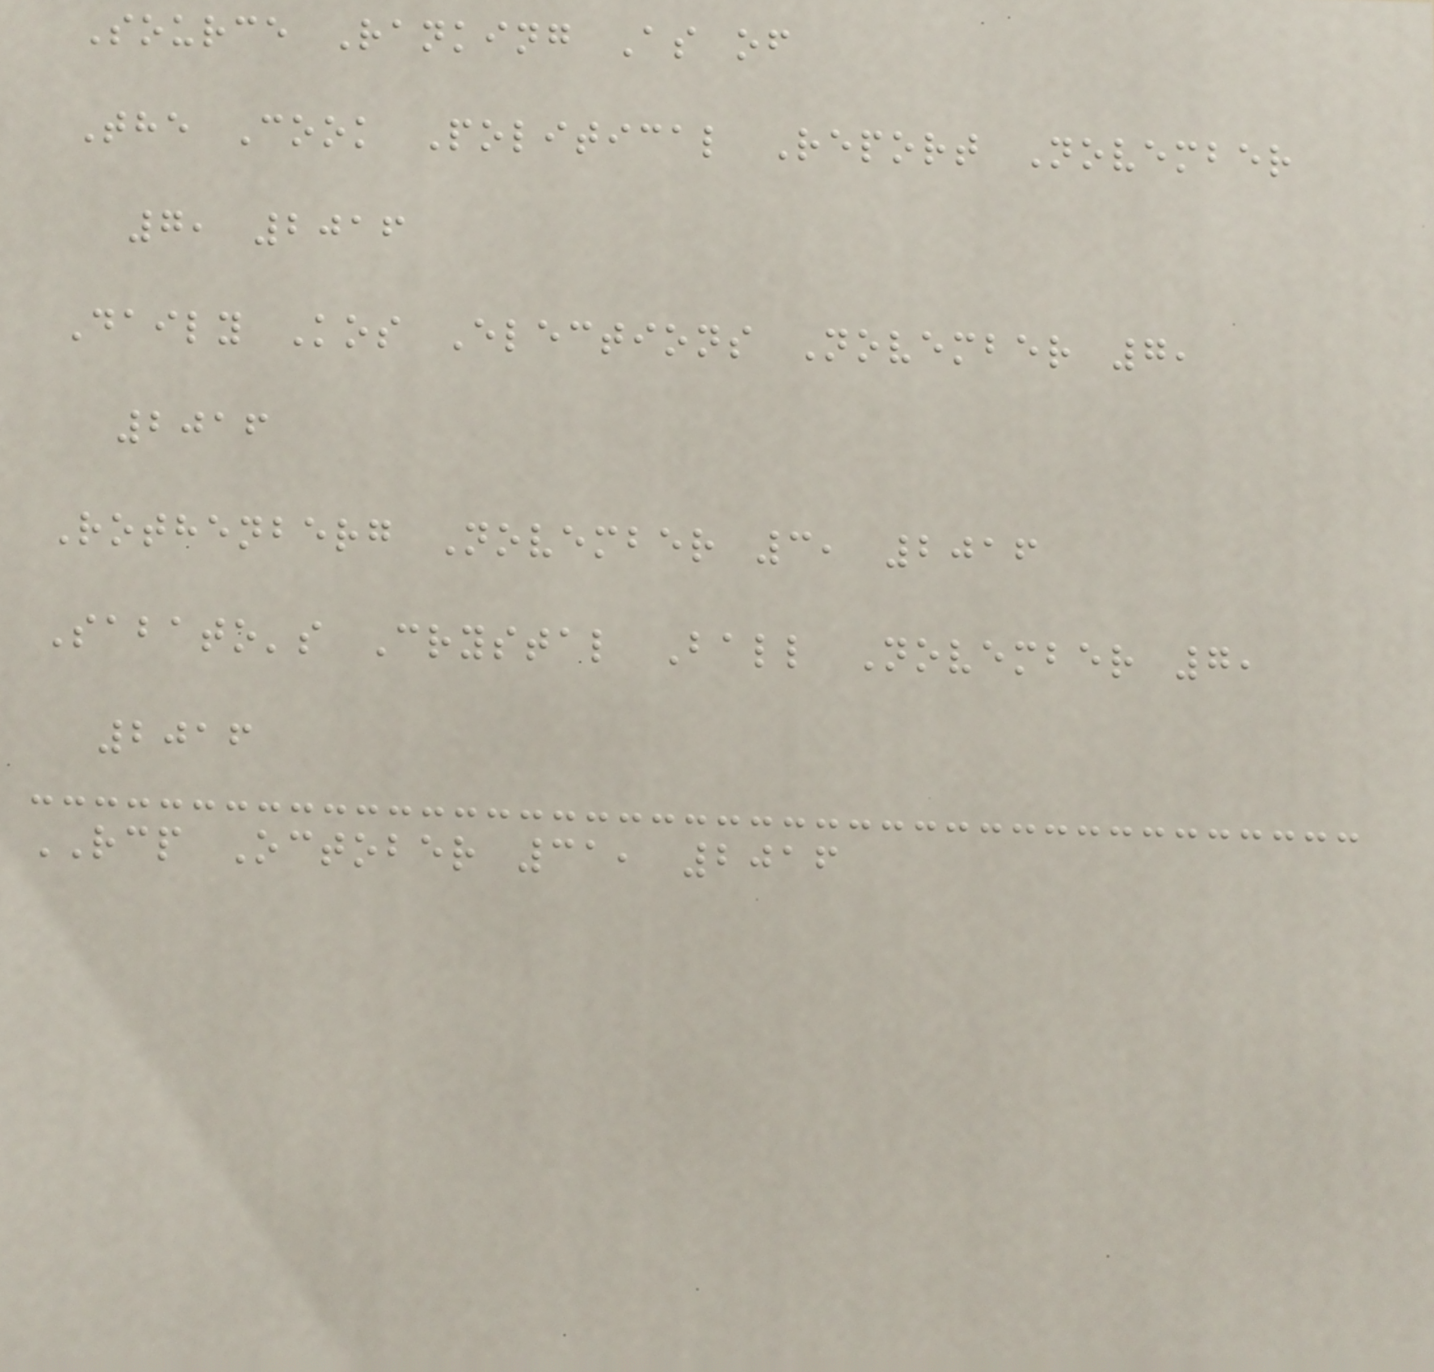Source Ranking As of
The Cook Political Report November
7, 2016
Daily Kos Elections November 7,
2016
Rothenberg November 3, 2016
Sabato's Crystal Ball November 7,
2016
RCP October 31, 2016
